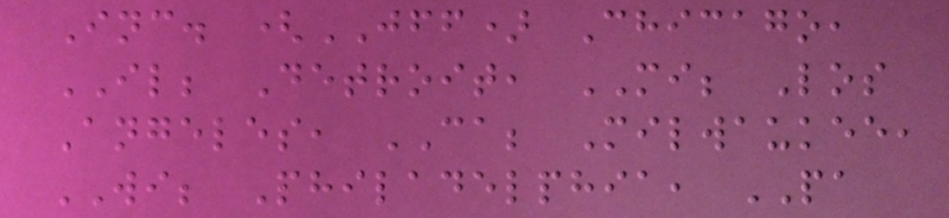Inc. (JFF) Chicago,
IL; Detroit, MI; Los
Angeles, CA; Milwaukee,
WI; Philadelphia, PA
